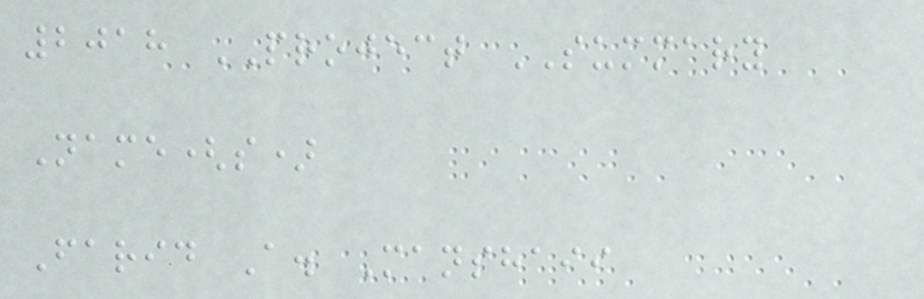2018 PROJECT SUMMARY
Name(s)
Farid A. Manshaii
